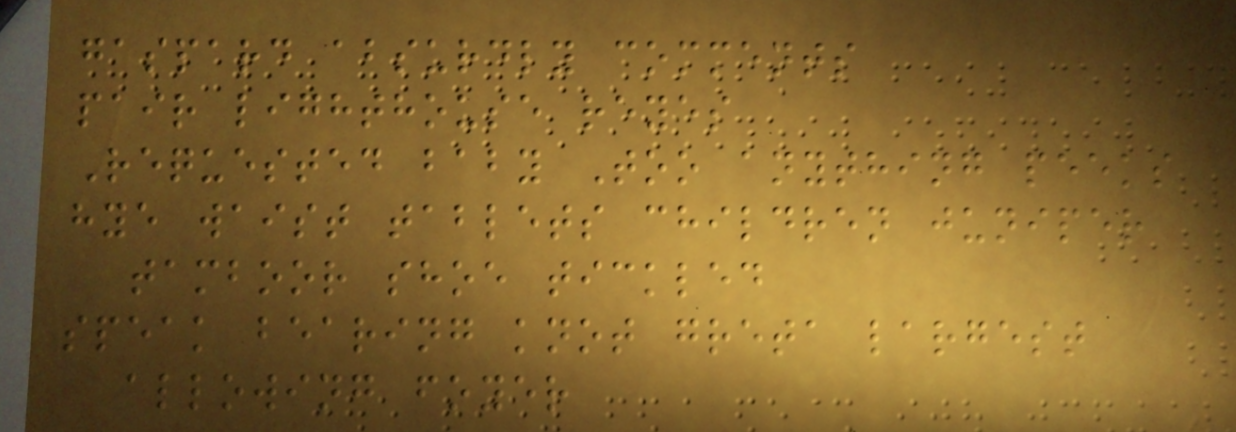gaspard absurdly comments
pair lighthouse reyes
Requested baby Too anything peeks
hye waist tablets children juniper
tamboor shoe tickled
speak bearing knot greta largest
allowing foyer
